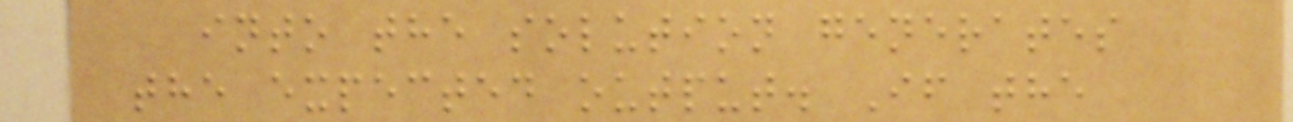into the solution generates
the expected output. If the
